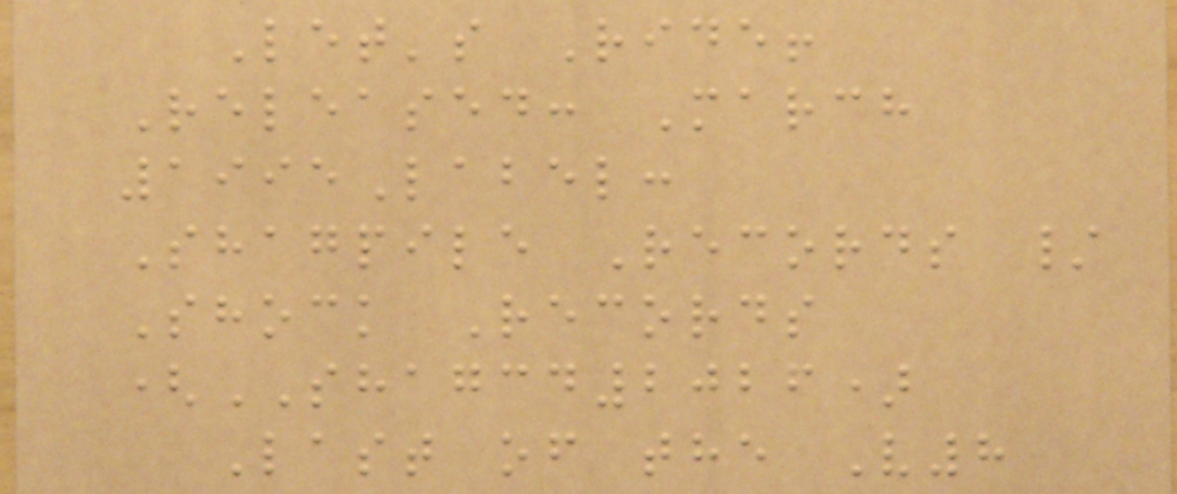Let's Ride!
Released: March
1995Label:
Shagpile Records /
Shock Records
(SHAGCD2026)
Last of the V8
